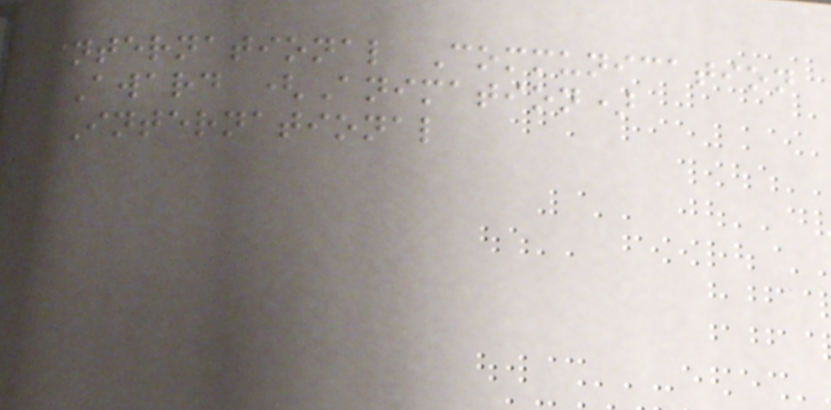International Communication
Award (Animation)
International
